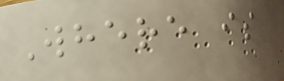Where is
